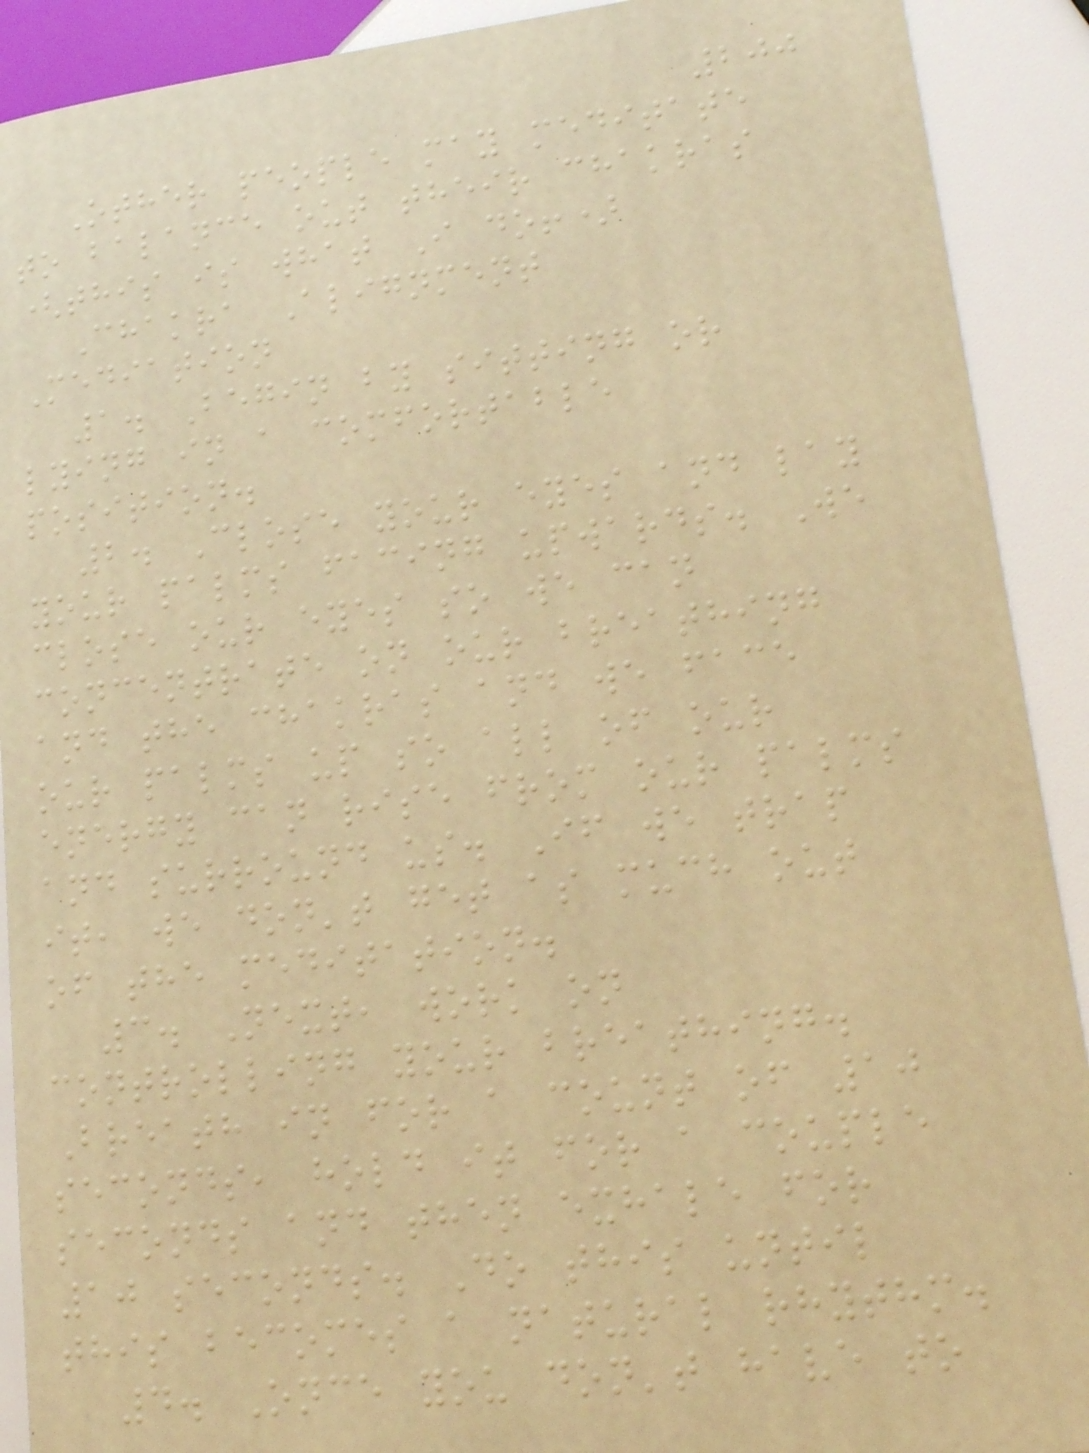200
Other people may meditate
to balance out their chakras
(this is what I do!)
Chakra Alignment
Mediation
1. Begin by sitting or
lying in a comfortable
position.
2. Close your eyes and lay
your palms facing upwards. We
close our eyes so we can
concentrate on our breathing
and the chakras and we face
our palms up so all of our
energy can rise from our palms
and surround us. If we trap
it, we don't get as much out
of the meditation.
3. Next, work on
controlling your breathing.
Breath in for a count of 10
seconds, hold it for a couple
seconds and then exhale for
10 seconds. Do this until
this becomes a natural rhythm.
4. Once you don't have to
